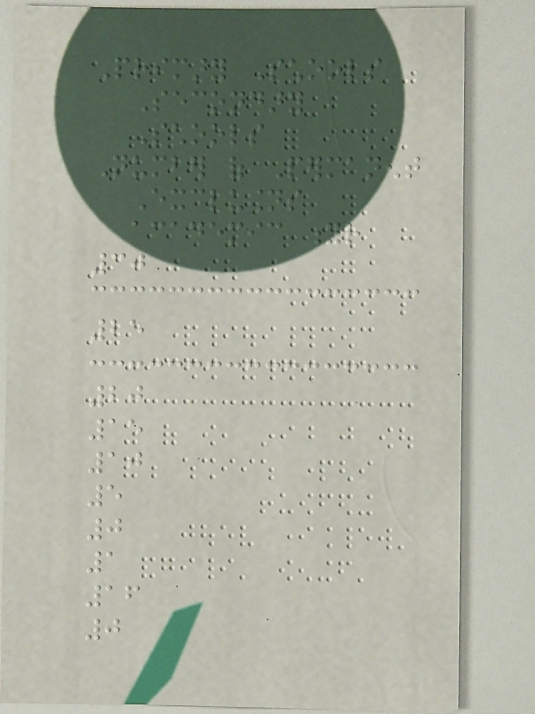Primary Schools
Secondary
Schools
Number of Permanent
Exclusions
academic yr
30
25
20
15
10
5
0
1
16
0
